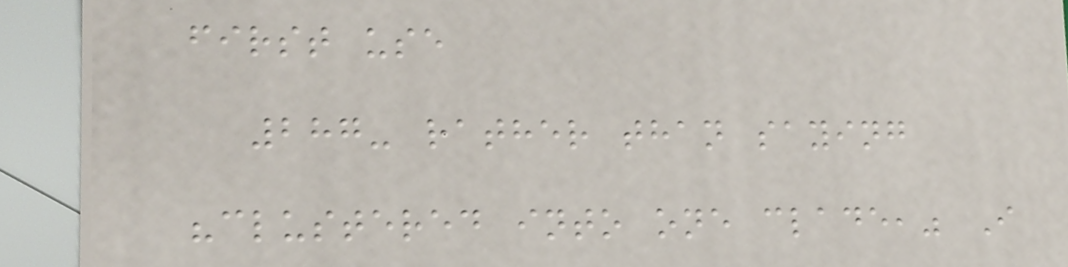first use
287- rather than saying
"clustered into one clade," I
